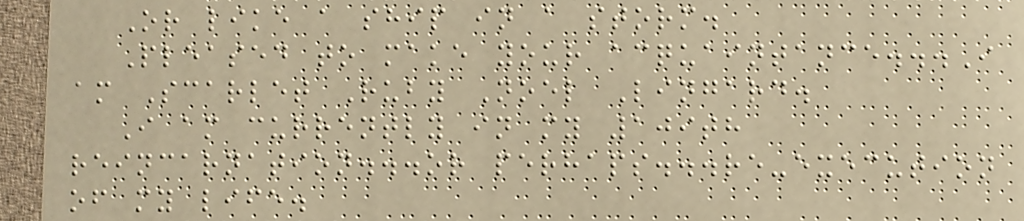Or like a ship in a storm.
Pleased to make your acquaintance...I
am Scarlet Ruby Noel Lingard.
I am currently in my 109th
reincarnation...or perhaps...re-execution
of my life.
